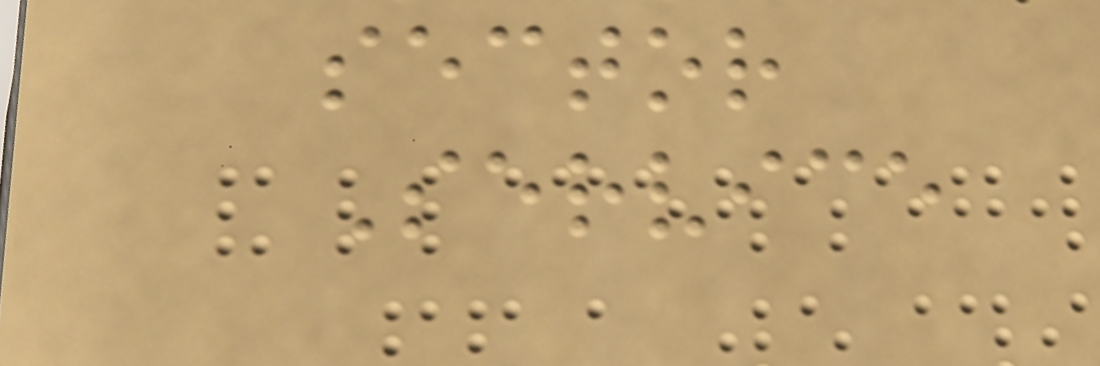sector
Service
